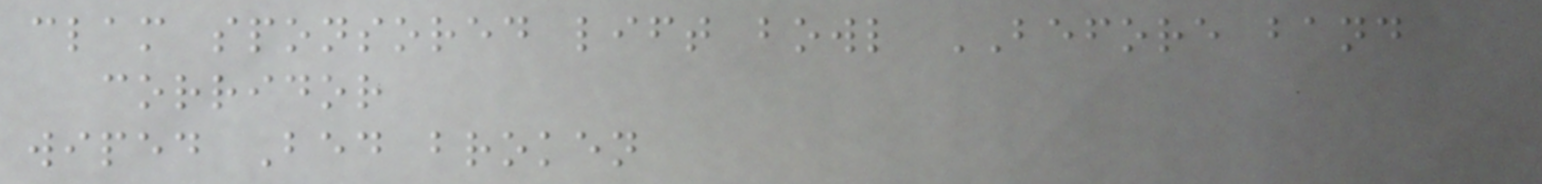clam sponsored lift bowl BEFORE band
corridor
wiped Bed broken
